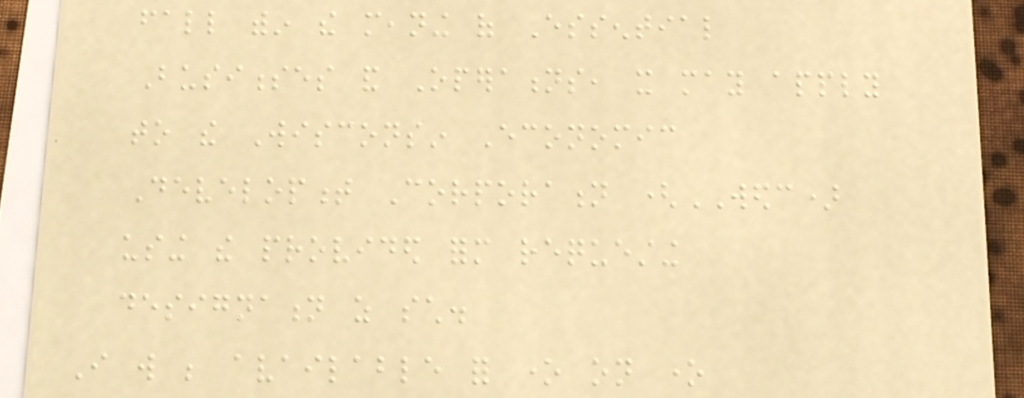fall within the meaning of Essential
Businesses and Operations, it may apply
to the Wisconsin Economic
Development Corporation (WEDC)
using the provided form requesting
designation as such.
I will be available for one on one
